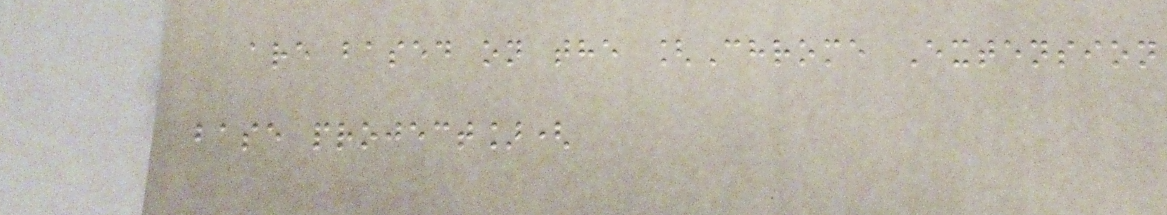are based on the [Chrome Extension
base project](
